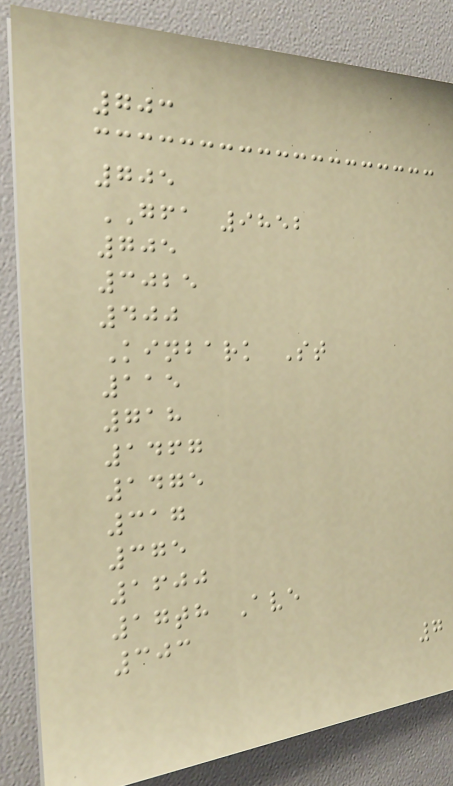703
705
GFA 9852
705
3025
400
Kinbark St
115
718
1467
1475
317
375
1600
17th Ave
303
7
